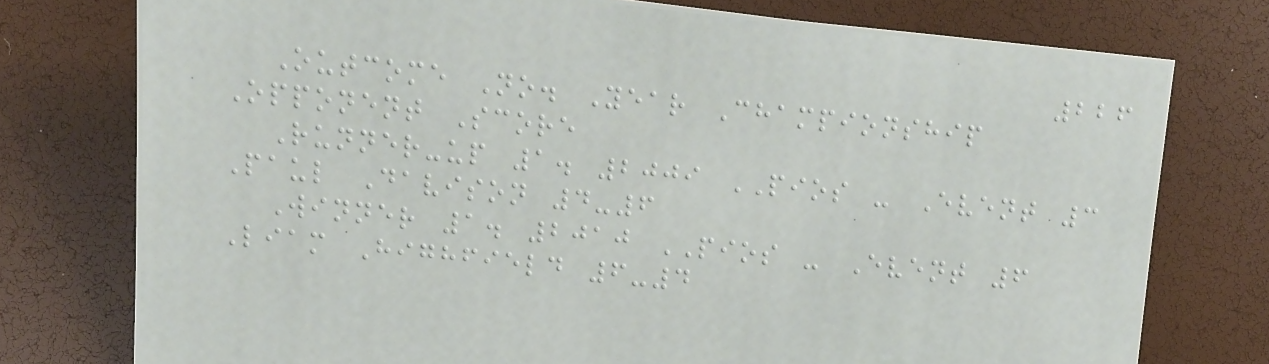226
Outcome No. Year Championship
Opponent Score
Runner-up 1. 2009 PIOS - Event 3
Paul Davison 4-6
Winner 1. 2010 PIOS - Event 6
Liam Highfield 6-4
